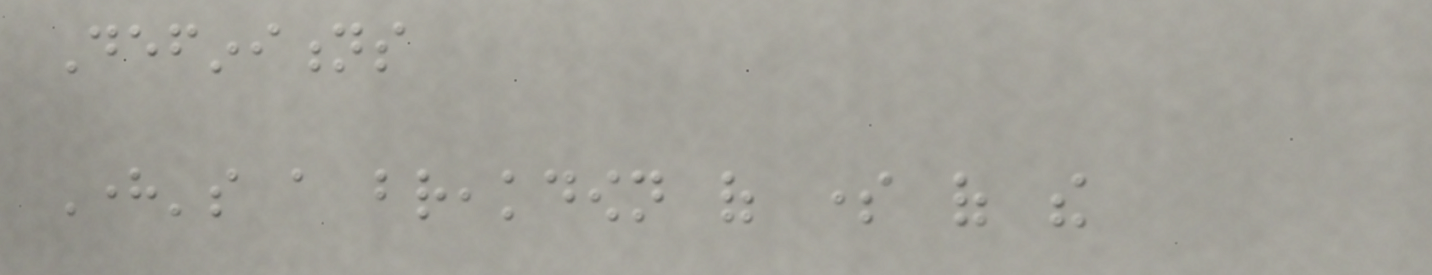Definitions
Here's a breakdown of some of the
